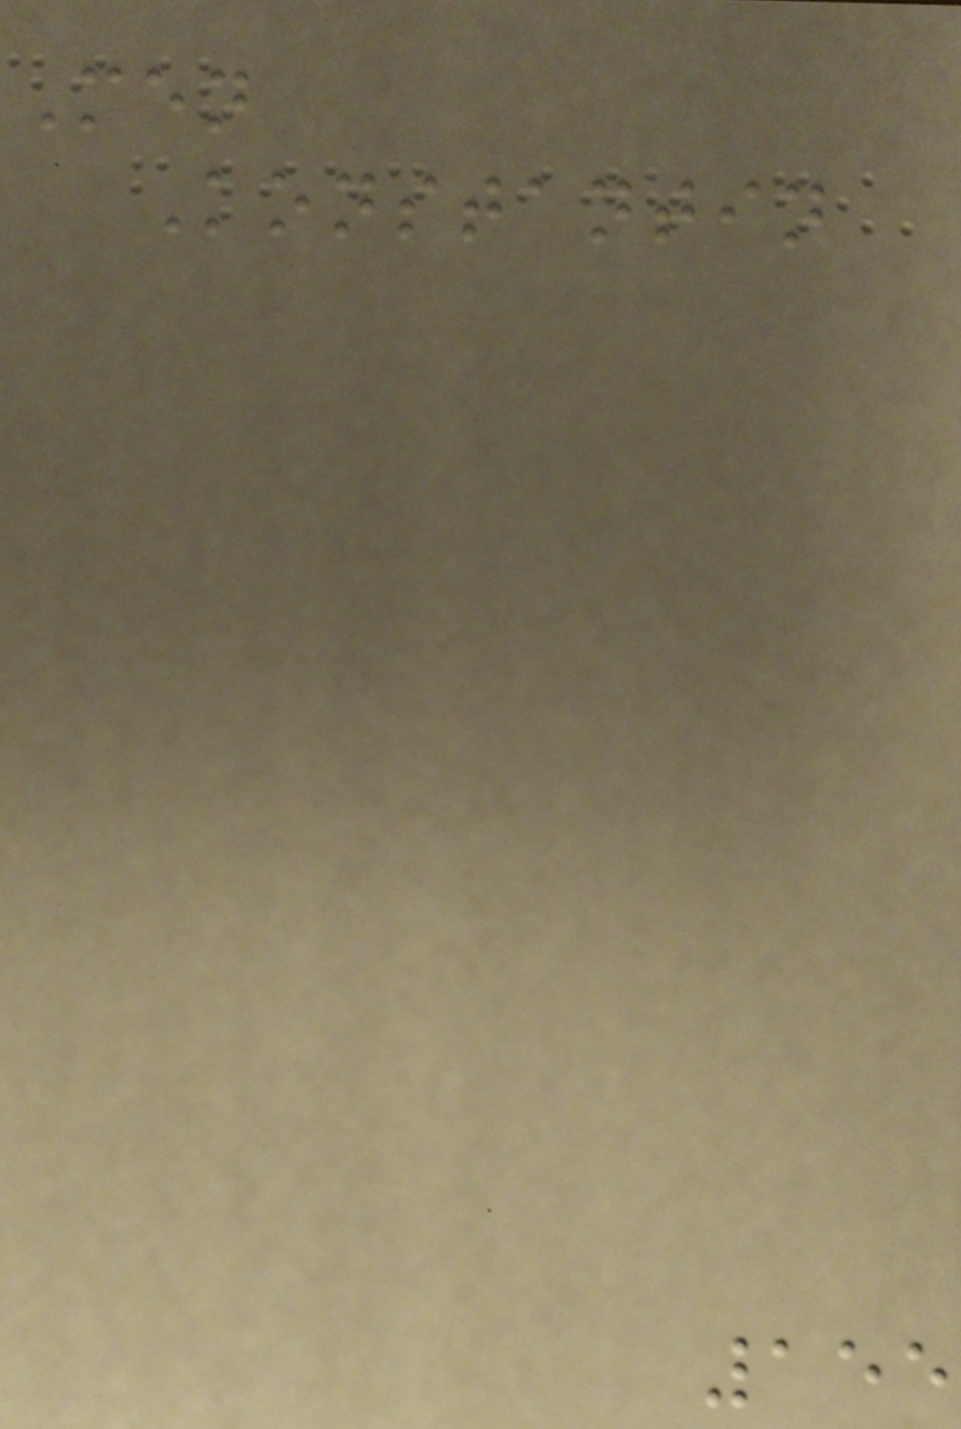Men
Konstantin
155
